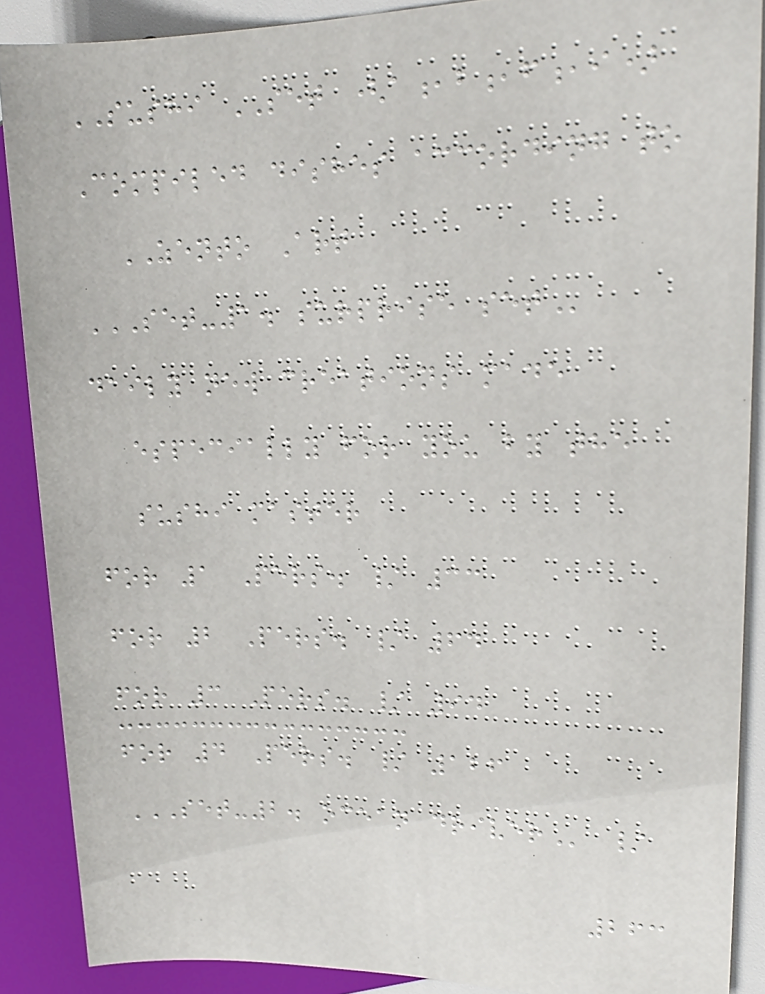SUSHI SET (a,b,f,i)
Compiled dishes according to
ZENTO Art
SET-1. SURPRISE SET
daily new creations made
especially for you by the
sushi master
for 1 Pers. / 33
for 2 Pers. / 64
for 3 Pers. / 94
for 4 Pers. / 126
SET-2. OCEAN DRIVER /
263
